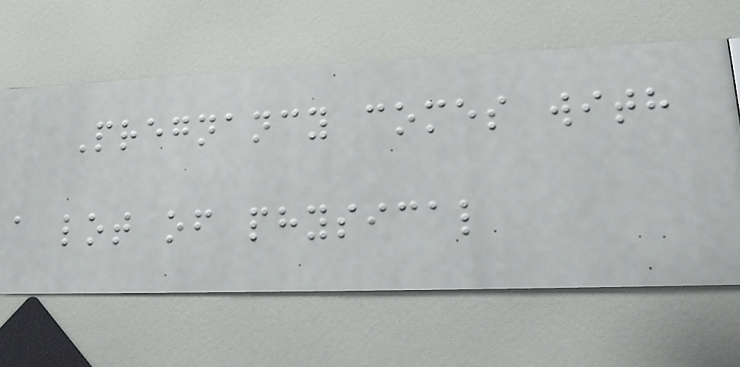Pregnancy comes with
a lot of physical
